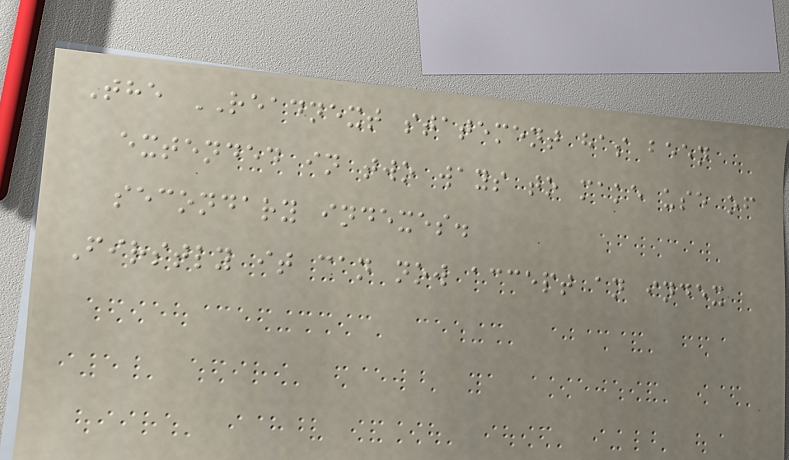The READNEXT statement has been
extended in two ways to make use of
secondary indexes.
Firstly it can now accept an index
